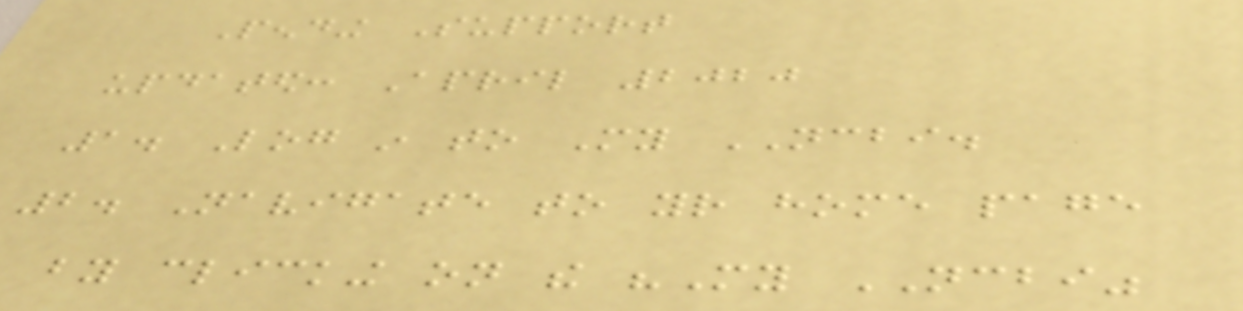Pending Support
updated: April 2020
1. Log in to My NCBI.
2. Navigate to your home page
by clicking on the "My NCBI"
